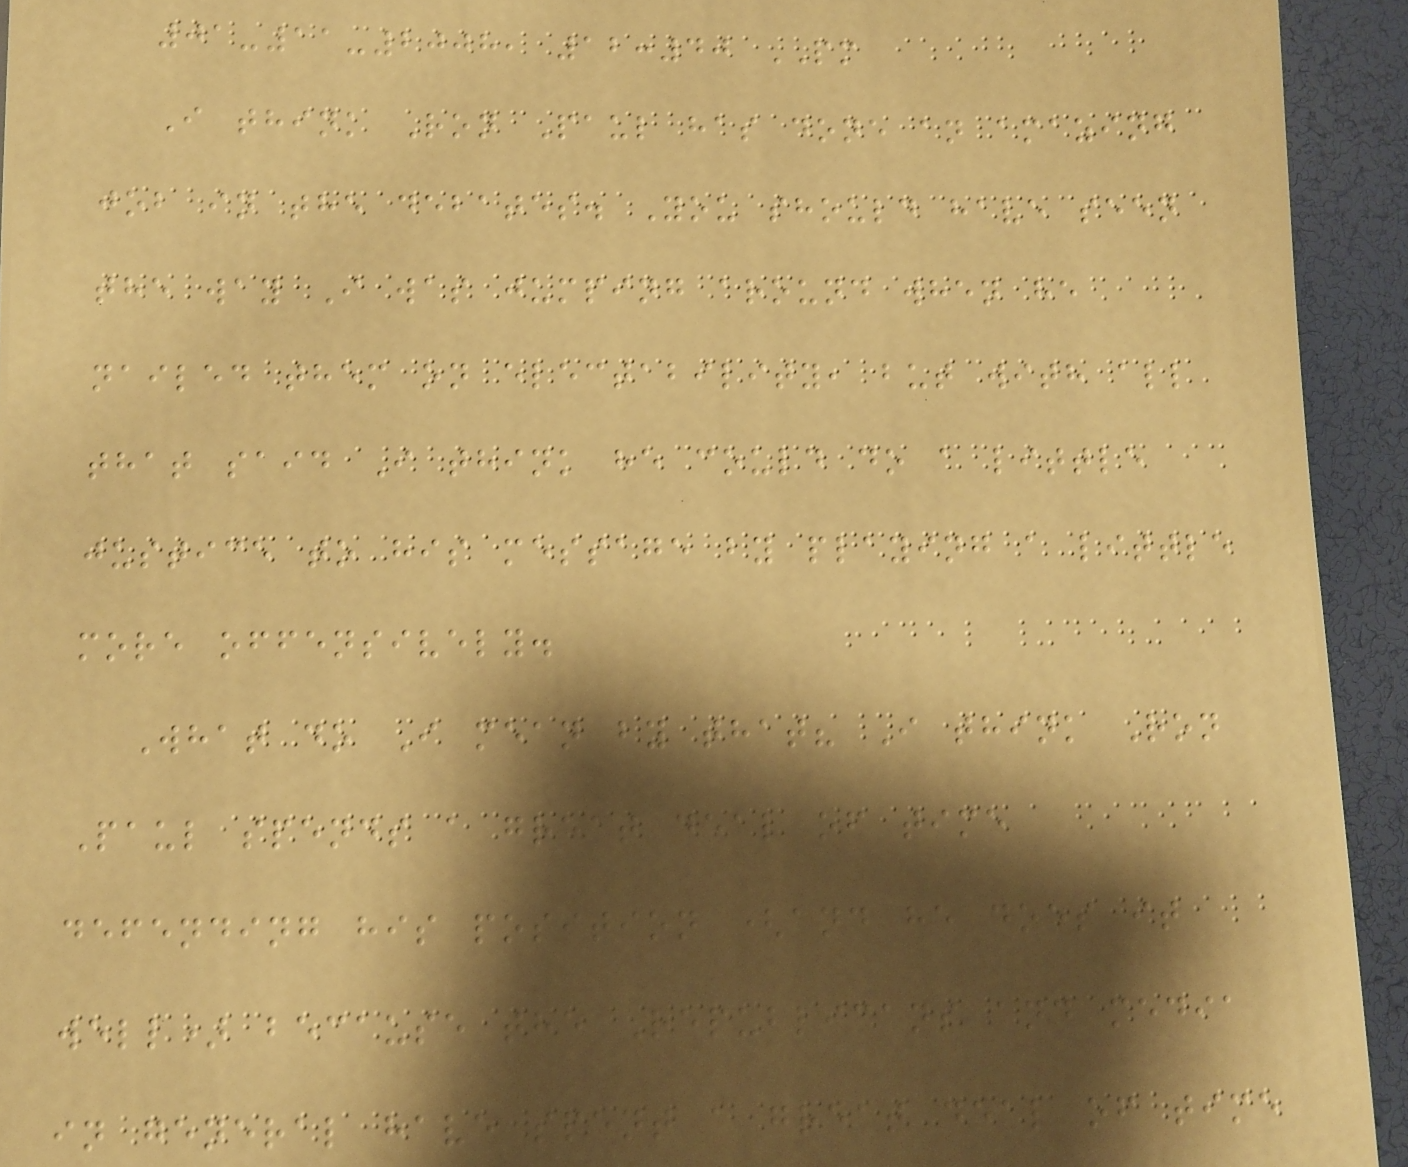01-11-2008, 12:40 PM
I think Ron Paul has done an amazing
job in the debates. You should have seen
the way I was jumping around when he
nailed them on electability, but with all
that said I think he could do a little
justice to his message by playing a little
more offensively.
What do I mean by that? I think Ron
Paul spends a great deal of time
defending his position (and he does it
well) because the Republicans and media
in general have spent a great deal of time
